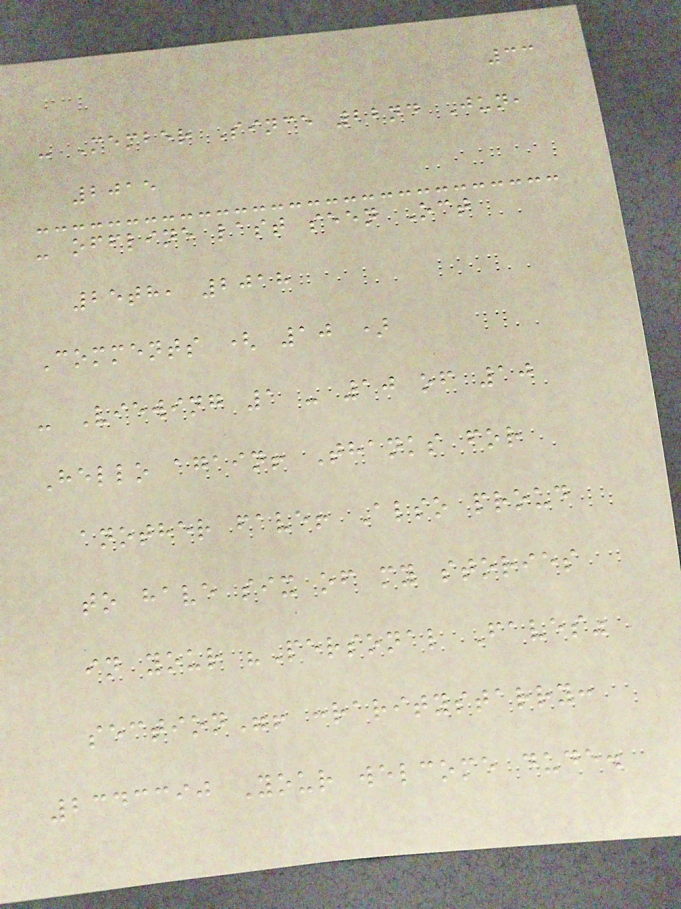33
- Member Since 22nd Jun,
2015
- offline last seen Oct
25th, 2018
Comments ( 10 )
- Viewing 1 - 10 of 10
Hello again! Thanks for
another fave! Also proud
to have six of my stories
in your "Personal Faves"
section"! :raritystarry:
2343390 Your welcome dude.
